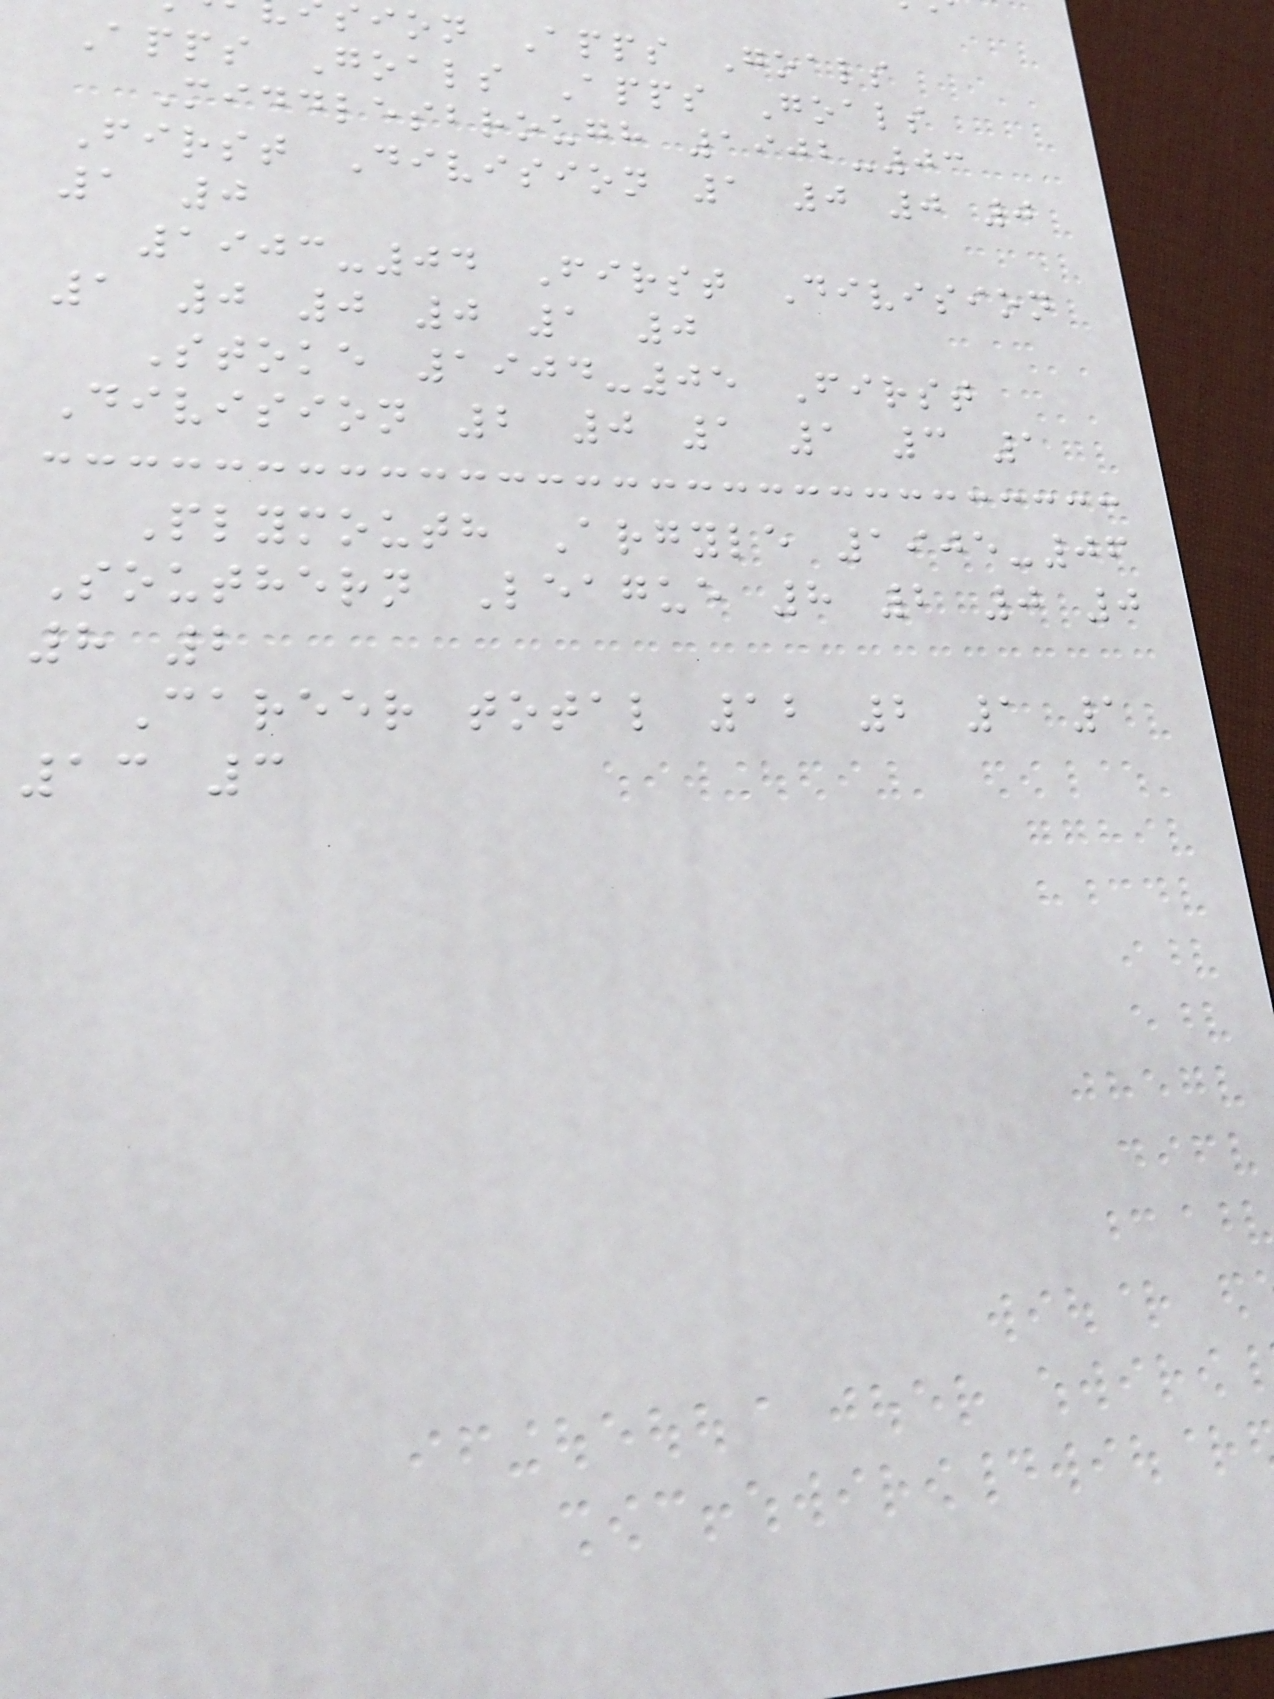sion Apps Goals
Apps Goals Apps Goals
Middlesbrough 1902-03
First Division 1 0 0 0
1 0
1903-04 First Division
1 0 0 0 1 0
Stoke 1904-05 First
Division 2 0 1 1 3 1
Plymouth Argyle 1905-06
Southern League 8 2 0 0
8 2
Career total 12 2 1 1
13 3
